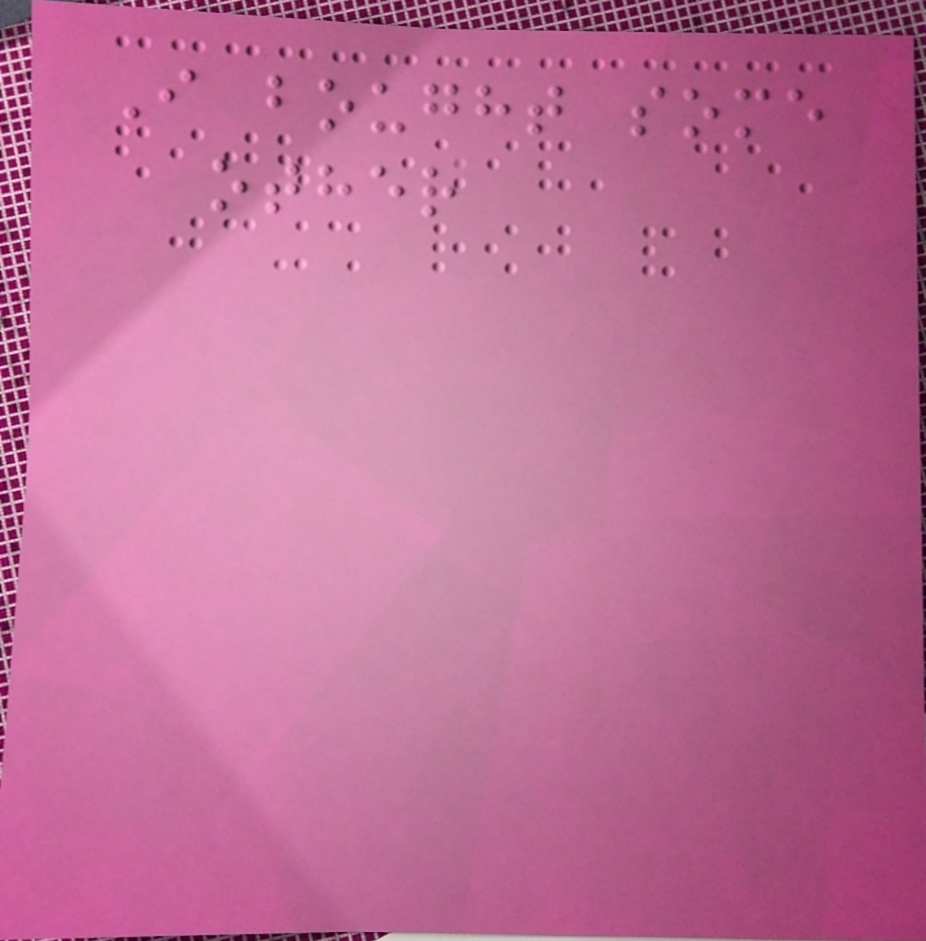I bought some
other
